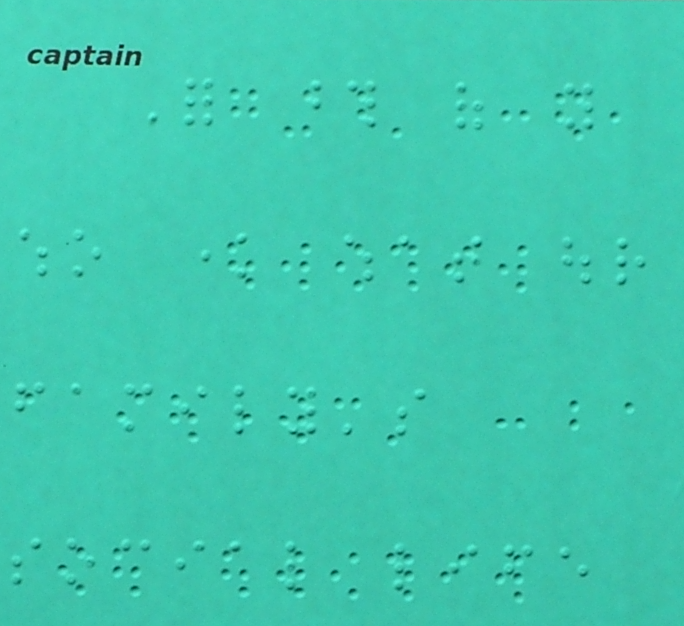For those of you
who know what our
family's
social life
